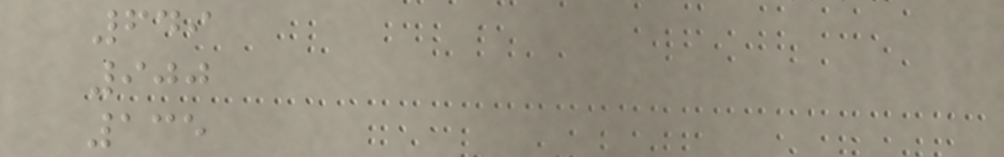649
900
135
